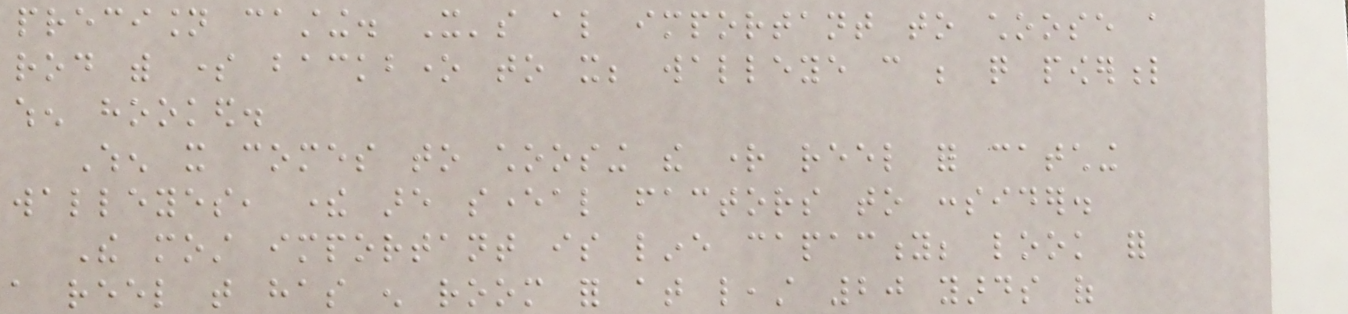precision casting. It's also important to choose a
rod with some backbone to it; walleye can be quite powerful
when hooked.
When it comes to choosing the right reel for catching
walleyes, there are several factors to consider.
The most important is line capacity; look for
a reel that has enough room for at least 20 yards of
